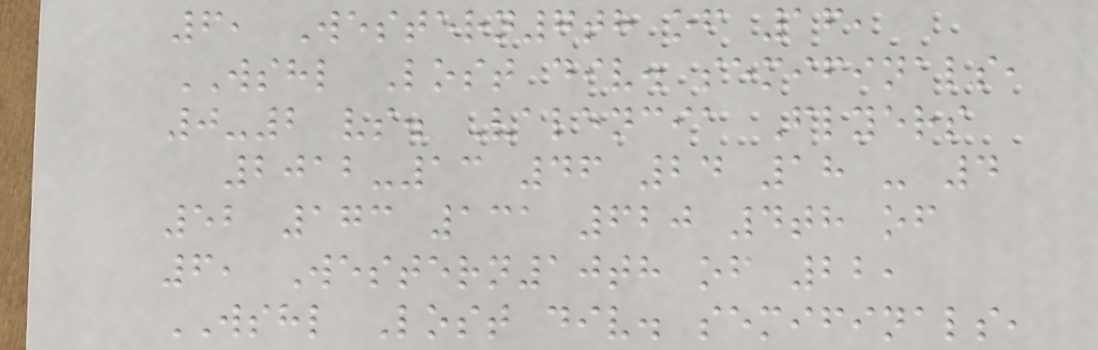6, Western7th of 16,
WSHL Lost div. semifinals,
0-2 vs. Valencia Flyers
2012-13 46 24 18 - 4
52 173 131 620 4th of
6, Western10th of 22,
WSHL Lost div. semifinals,
